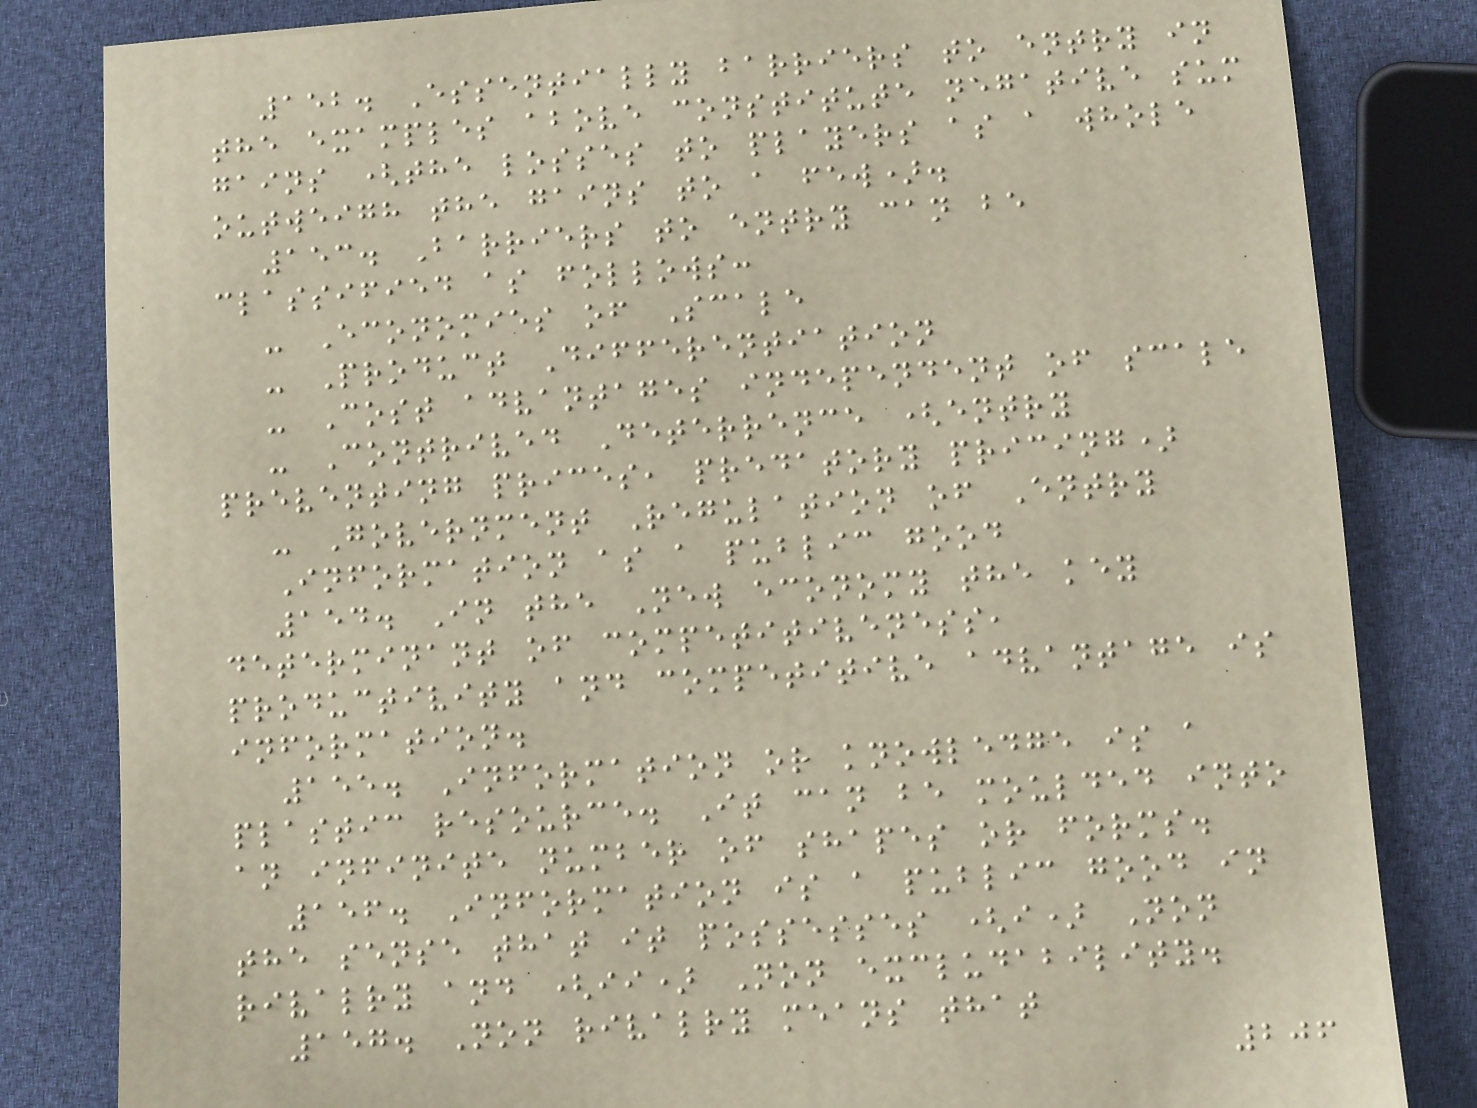152. Essentially barriers to entry in
the examples above constitute negative sum
gains (the losses to players as a whole
outweigh the gains to a few).
153. Barriers to entry can be
classified as follows:
- Economies of Scale
- Product Differentiation
- Cost advantages independent of scale
- Contrived Deterrence (entry
preventing prices, predatory pricing)
- Government Regulation of Entry
Information as a public good
154. In the New economy the key
determinant of competitiveness,
productivity and competitive advantage is
information.
155. Information or knowledge is a
plastic resource. It can be moulded into
an infinite number of shapes or forms.
156. Information is a public good in
the sense that it possesses (i) Non
rivalry and (ii) Non excludability.
157. Non rivalry means that
206
